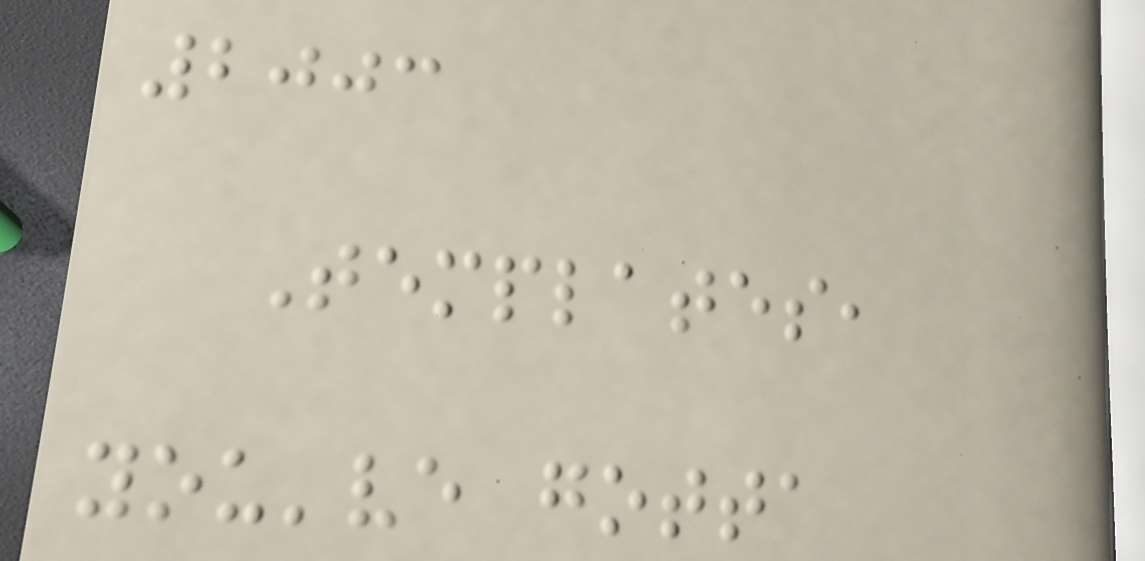2003
Templates,
you've gotta
